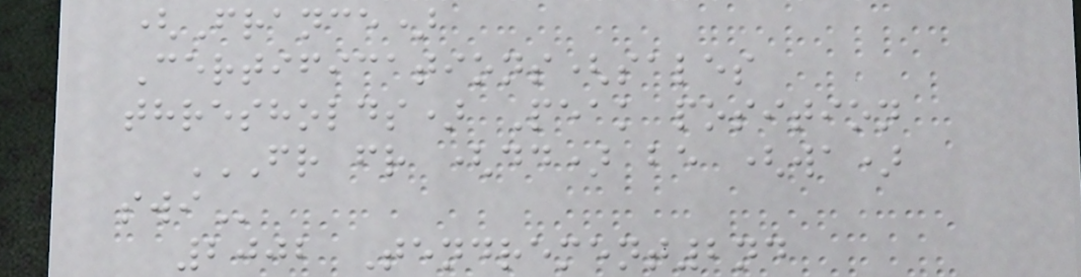(France)
Certifications(sales
thresholds) Peak position
FR FR (DD) BE (WA)
SWI
2002 Tendrement2nd
